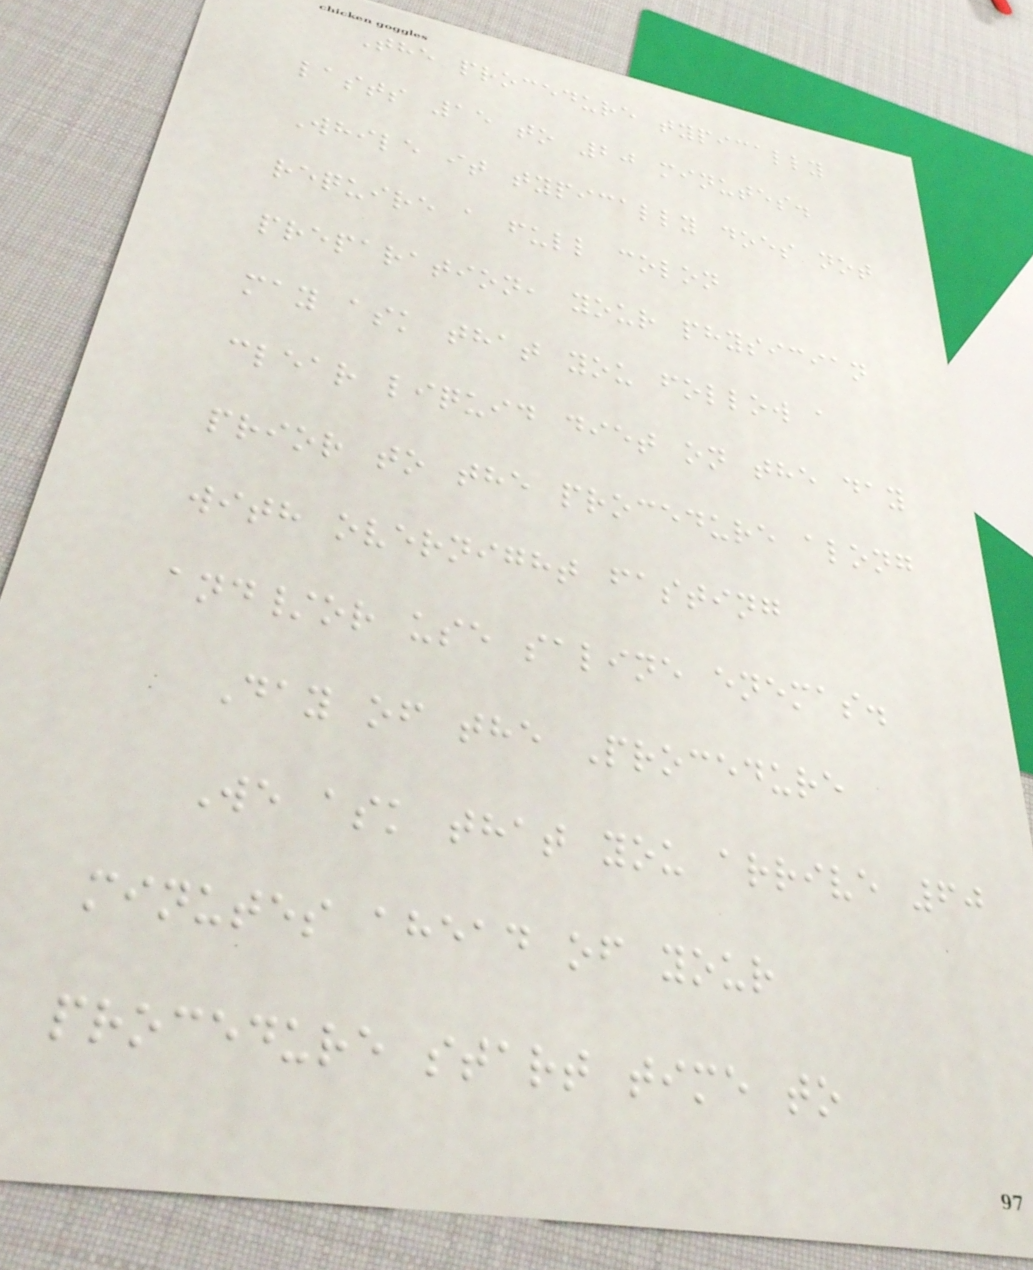The procedure typically
lasts 15 to 20 minutes.
While it typically does not
require a full colon
preparation, your physician
may ask that you follow a
clear liquid diet on the day
prior to the procedure along
with overnight fasting
and/or use saline enemas.
Day of the Procedure
We ask that you arrive 60
minutes ahead of your
procedure start time to
